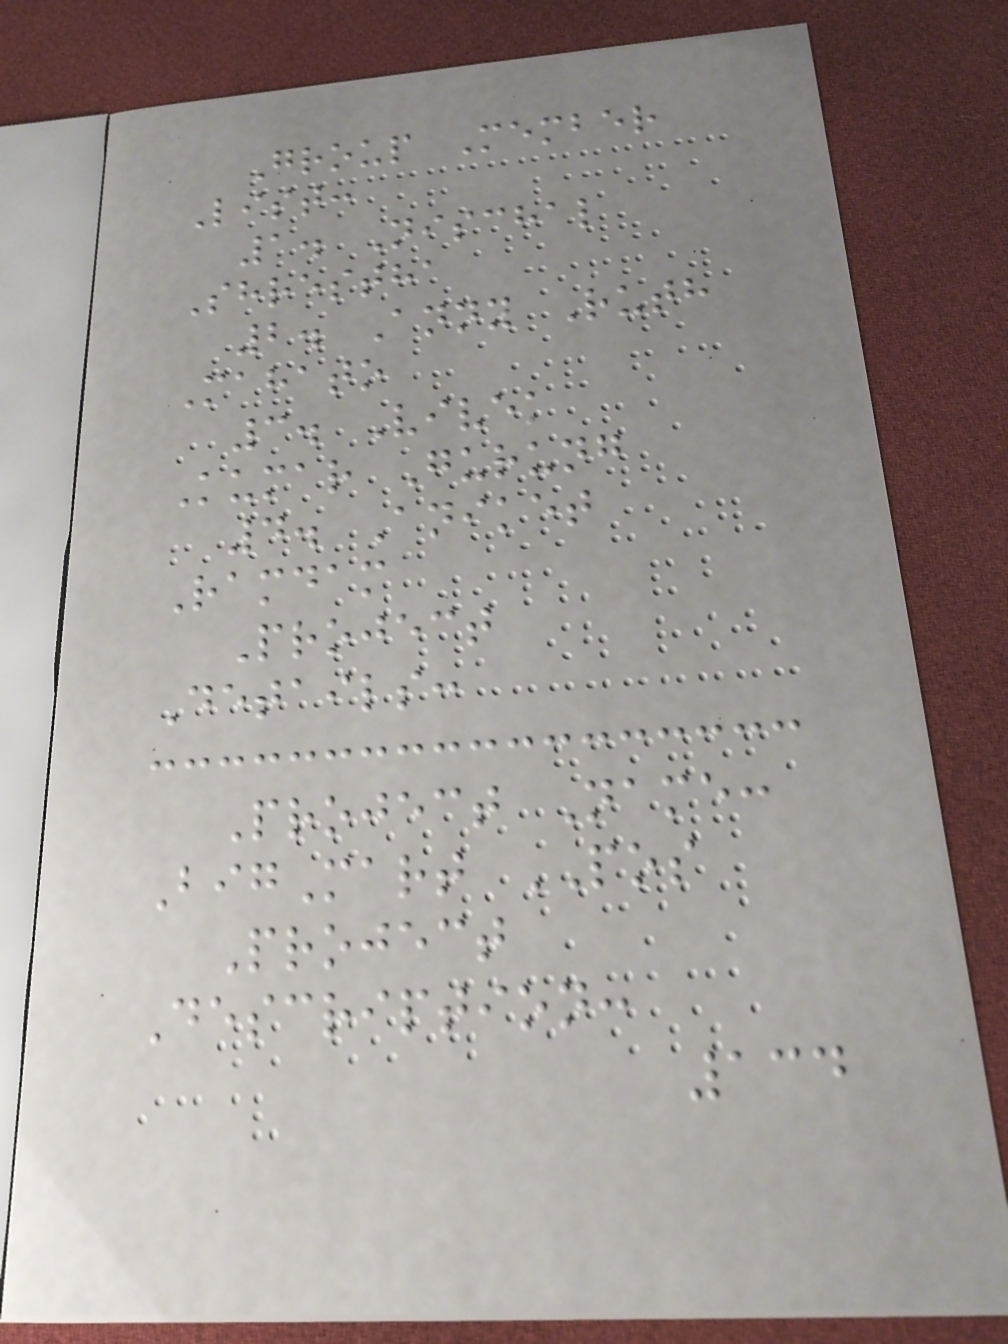Group Member
List:
1. Nischal
Shrestha
2. Anny Ruth
Mahato
3. Vivek
Kumar Gurung
4. Aniket
Ramdam
Project
Details:
Project Name:
BigMart POS
Project
Description:
134
